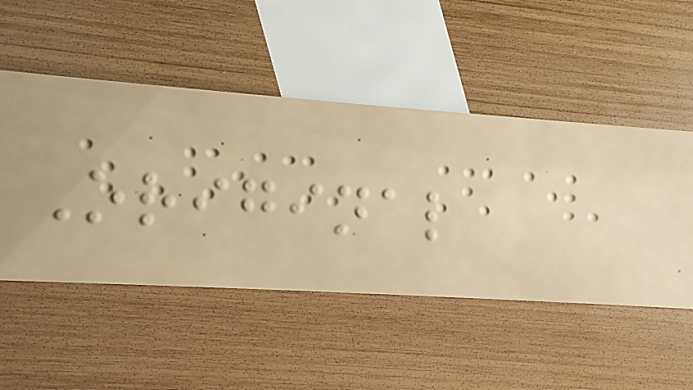Original
